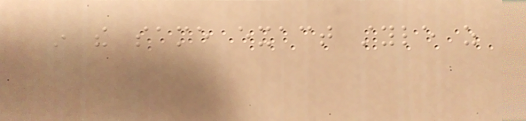in the same exact style as
